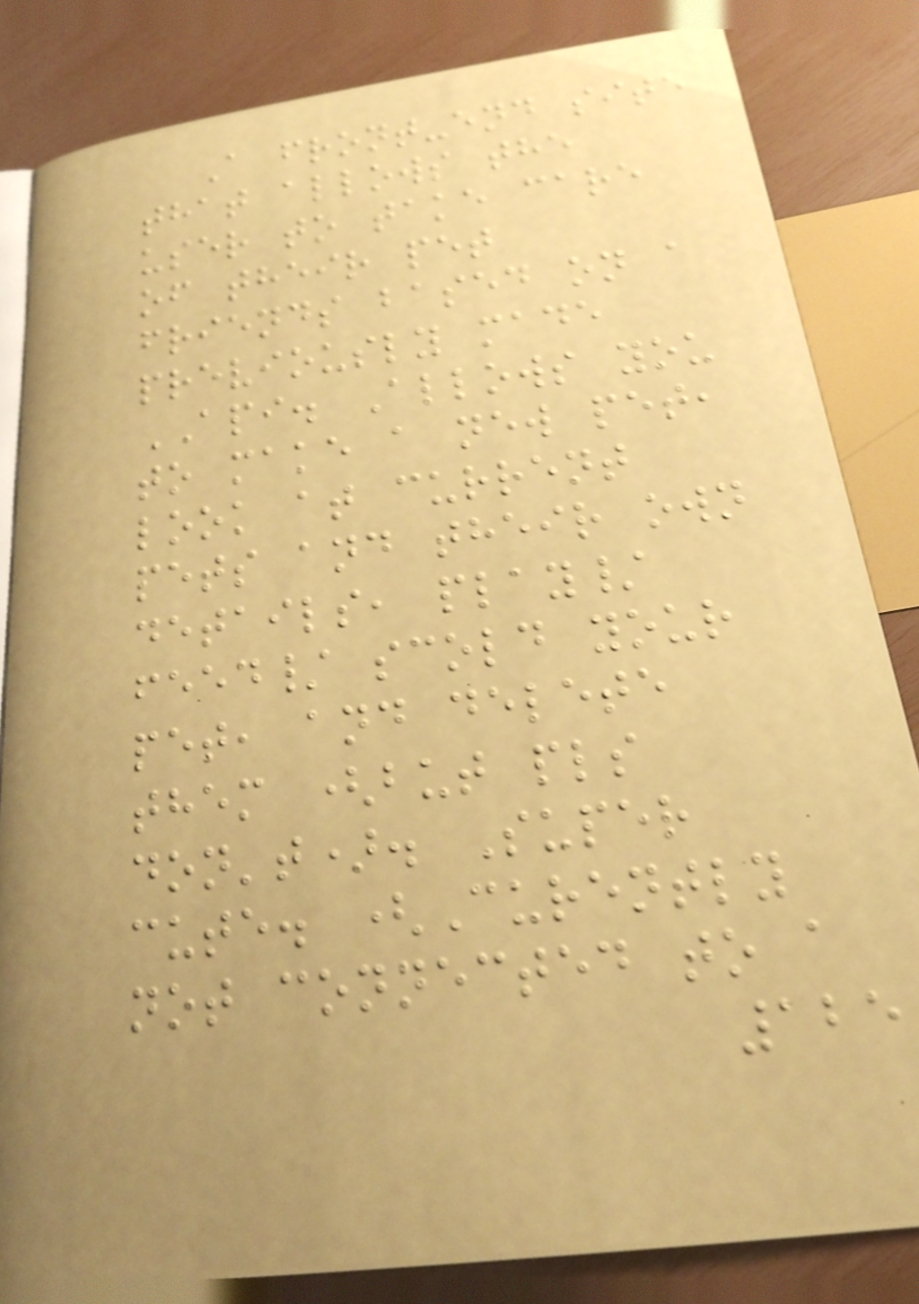A front-end site
that allows the
user to take care
of their pet
friends based on a
previously made
API. Allows you
to make a new pet,
look at current
pets and their own
details, play/
feed/ scold your
pet, and delete
them (but pls
don't). Super
cute. (Curently
not connected to a
125
